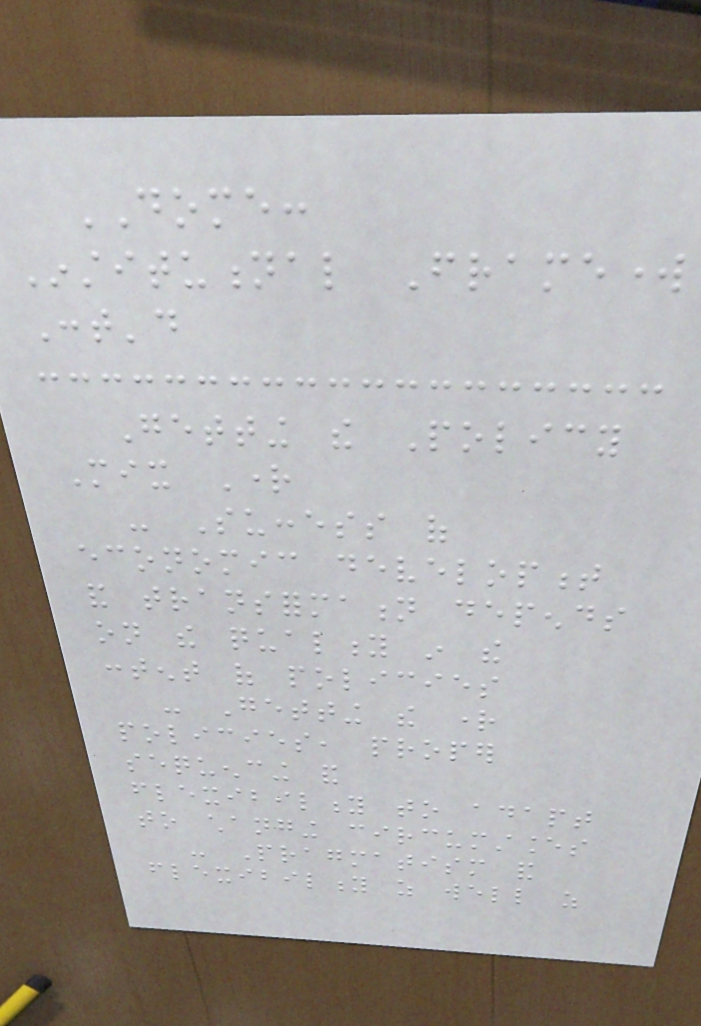DOME:
Institutional Framework
Cont'd
Getting the Policy
Mix Right
- Success of
economic development
and transformation depends
on the quality in the
content of policies
- Getting the right
policies, proper
sequencing and
flexibility to adapt
to changing circumstances
- Pragmatism and
flexibility as well as
